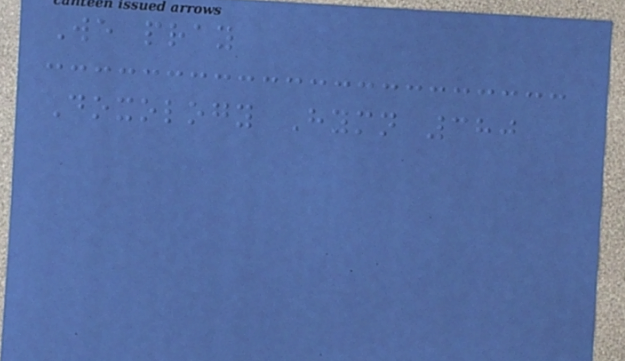We pray
Doxology Hymn 380
